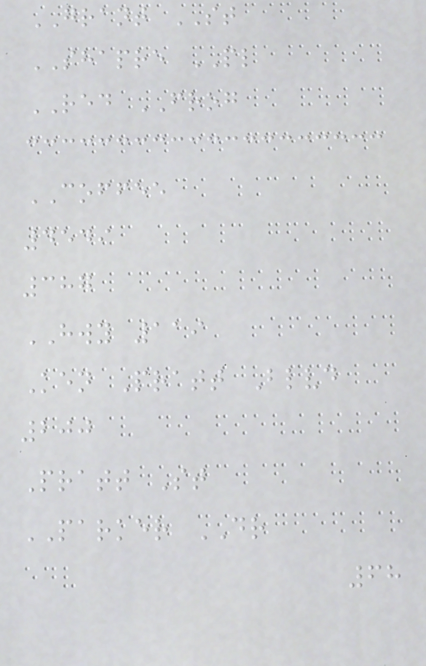GRANT ST
SHAPRE PL
RED FROG
COFFEE
4549
387
HWY 119
Ken Pratt Blvd
200
Pratt St
PARKER DR
68
